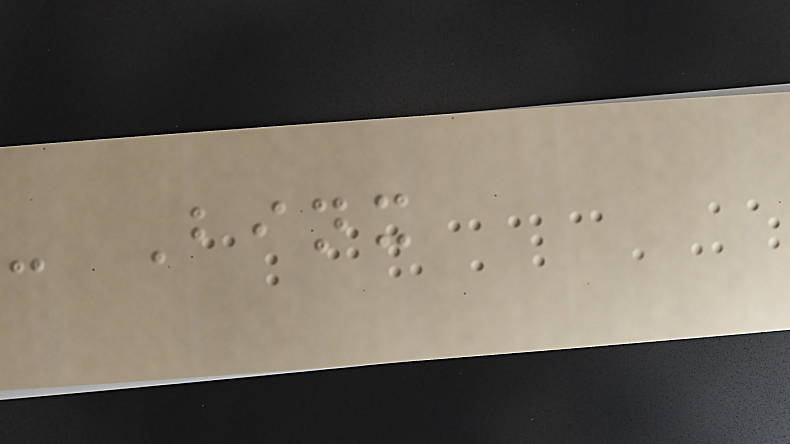- Binx
